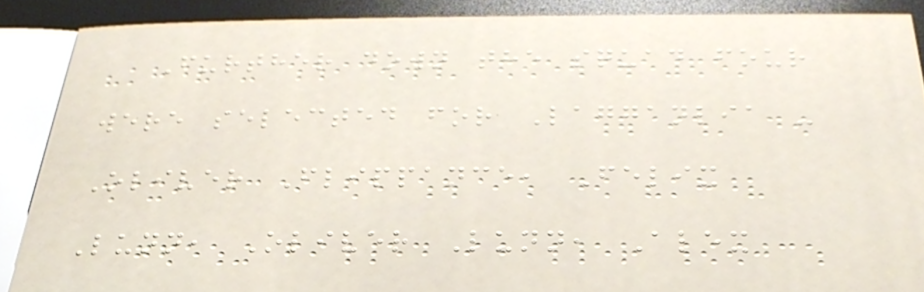Further down the squad four
were selected for Lagganlia -
Oliver Flippance, Felix
Lunn, Oliver Lunn, Alex
